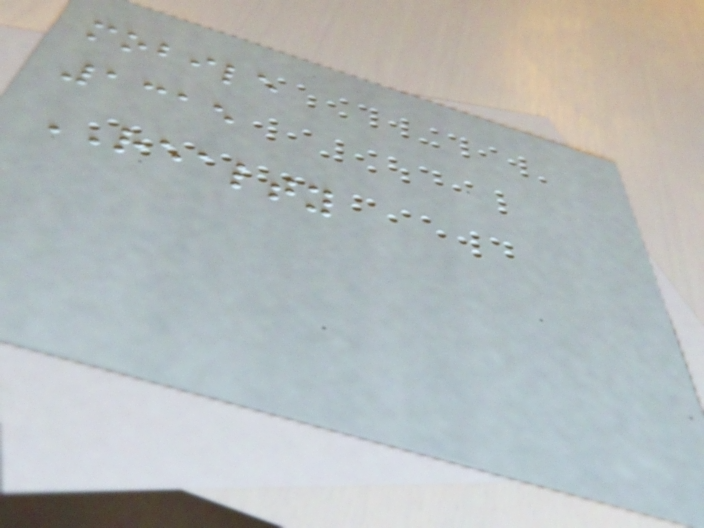mobile
1315
REALTY
